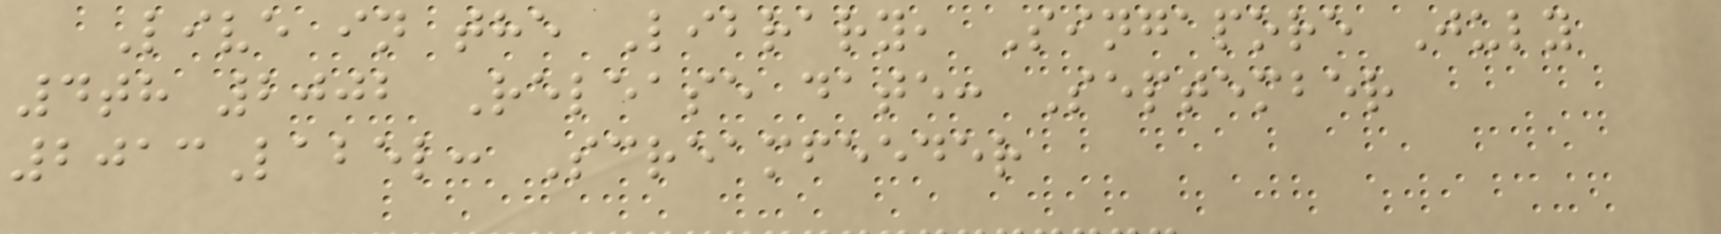Live in the Library, Singapore July
4th 2002 Release date: September
2013Label: Screamfeeder
